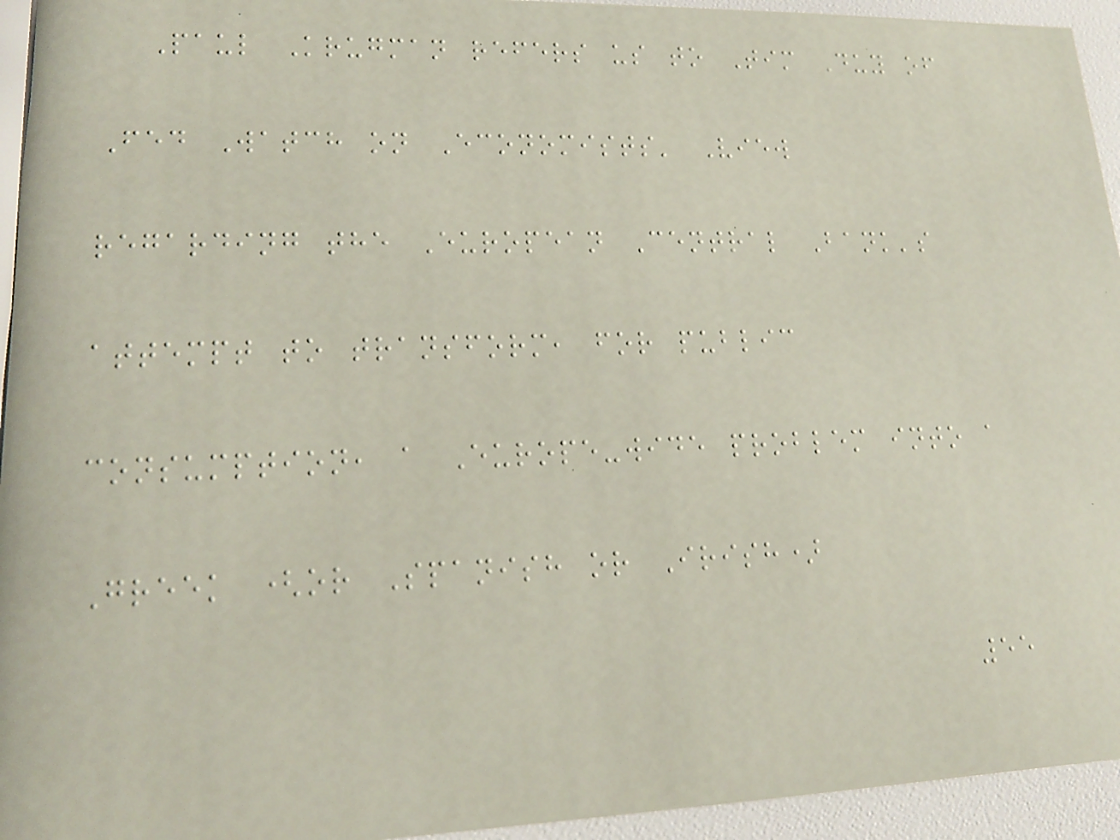Paul Krugman refers us to Tim Duy of
Fed Watch on Economists' View
regarding the European Central Bank's
attempt to transform, for public
consumption, a Europe-wide problem into a
Greek (or Spanish or Irish)
55
